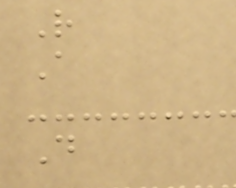R
A
D
